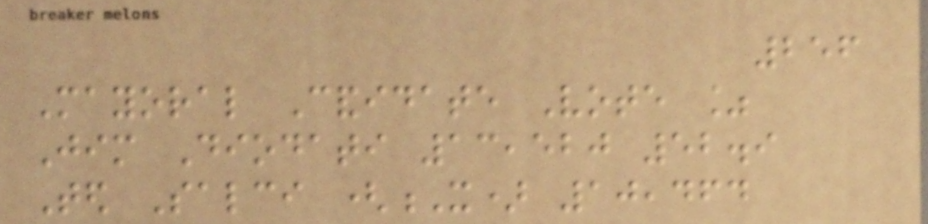256
Mayoral Candidate Vote %
Jim Diodati 13,520 52.9
Ted Salci (X) 10,464
